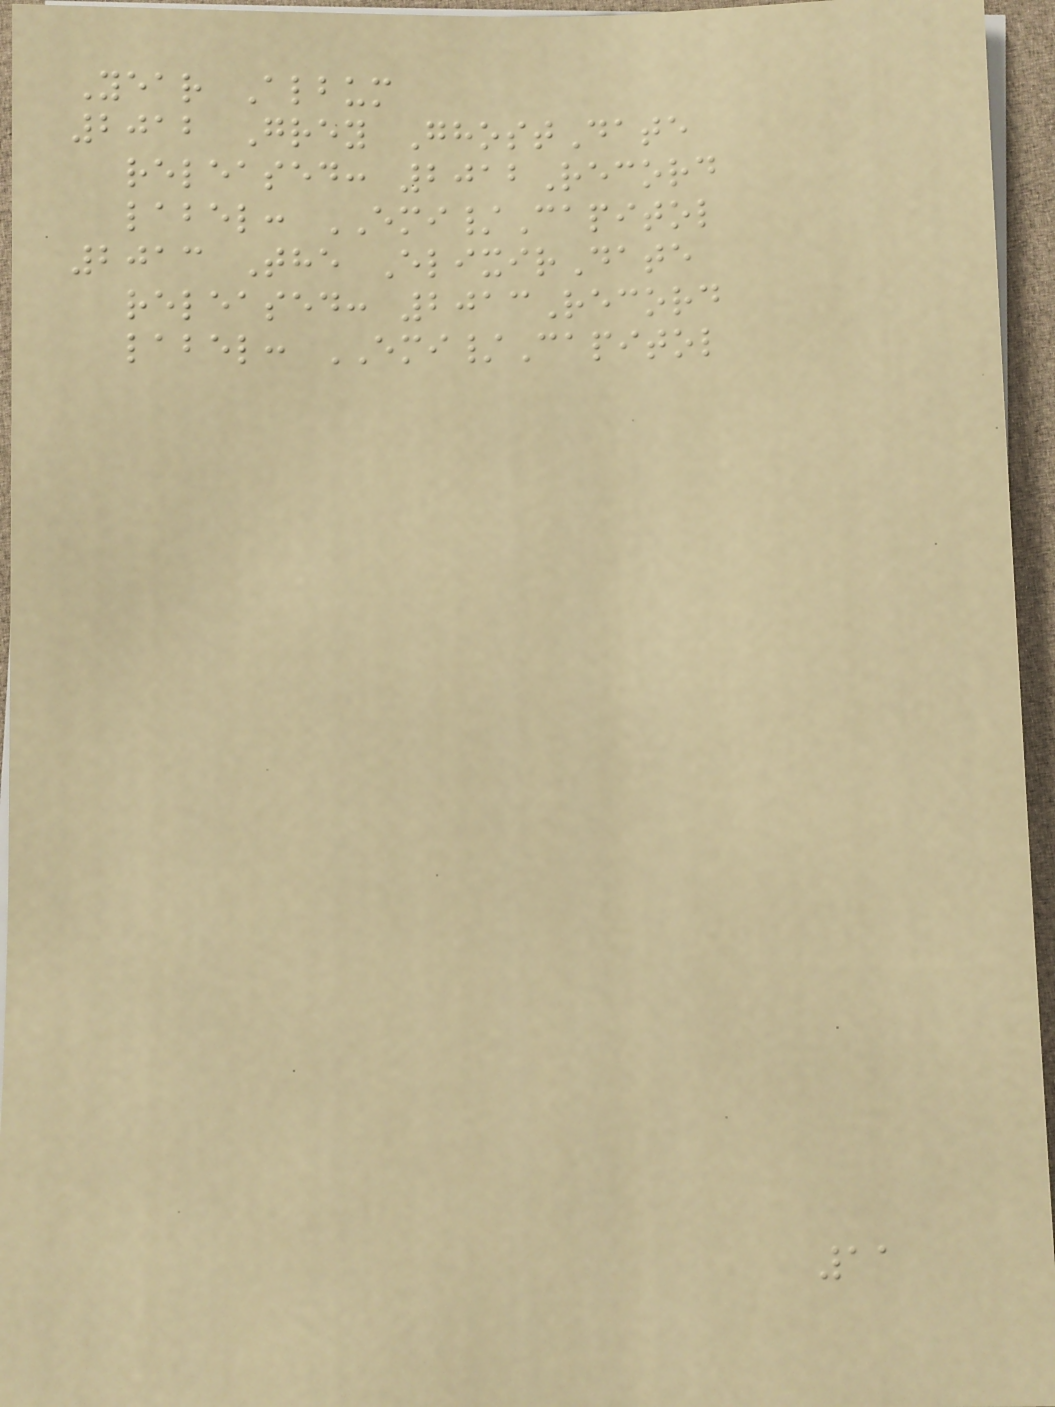Year Album
2012 Grey GhostDate
released: 2012Record
label: EMI/Capitol
2013 The ElixirDate
released: 2013Record
label: EMI/Capitol
11
